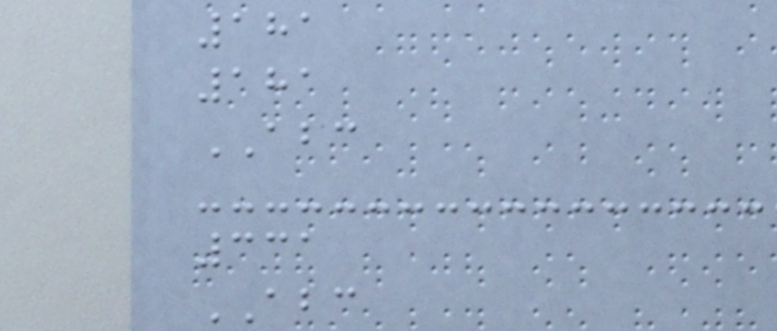181
181
ABC
331
ABC
